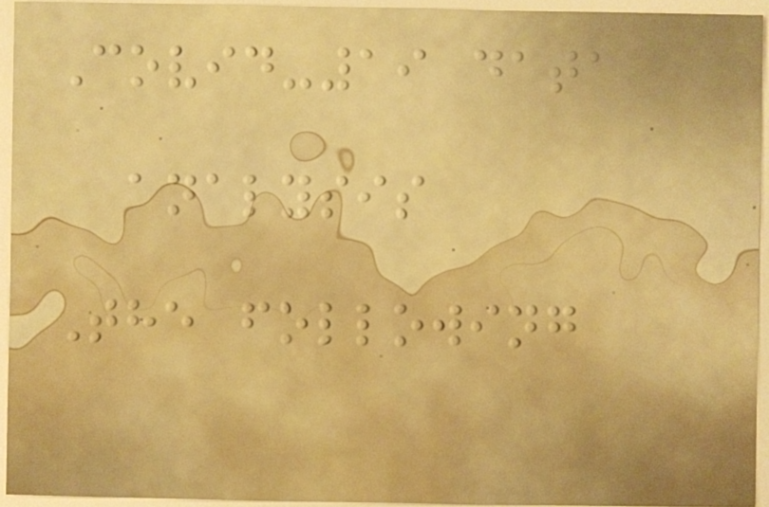Covid-19 data
analysis
The following
